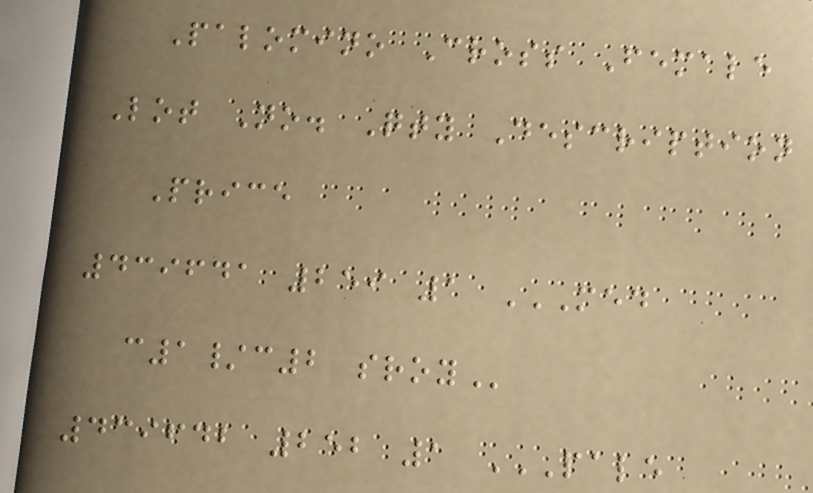Palomino Cross Female
Lot No. Qty Description
Price
439641 259 1 MED
C1/C2 SROY
439642 252 1 PALE
